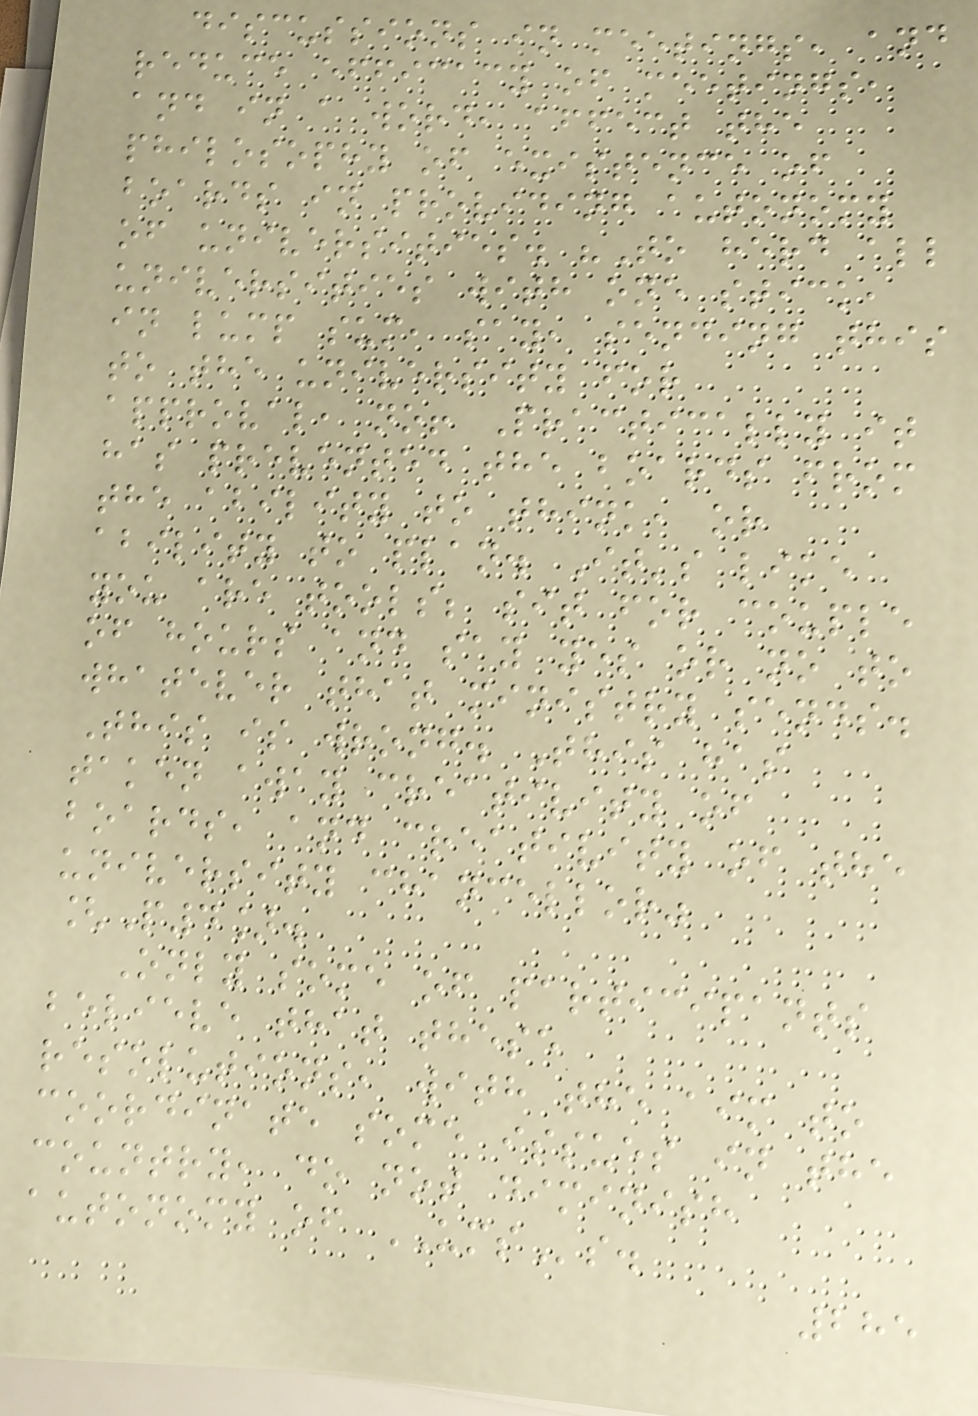discussions in meetings, and
reduce efficacy of meetings,
and in a word, affect the
philosophy of existence of
boards in providing autonomy
of universities. "To herd all
universities with one stick,
in lump sum, say, sending this
to the university for
approval, no! Practically it
has prevented the boards from
the ability to think, or
ability to plan. It's like
you are tools; sit for couple
of hours and say yes or no to
whatever that ministry sends.
This is wrong. This has
taken away creativity of
boards, and creativity of the
university chancellor"
[P4].
Only some of participants
believe that these
resolutions, with the aim to
coordinate some issues in the
country, do not diminish
autonomy of UMSs.
285
